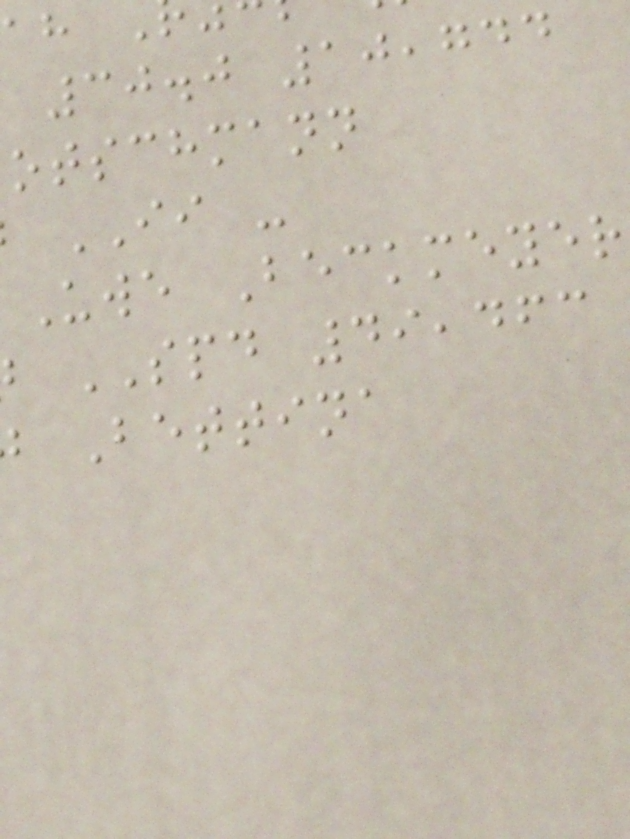30.0 10,744
otschmann
II -
Uwe Beckmeyer
SPD 49,463
Bettina
